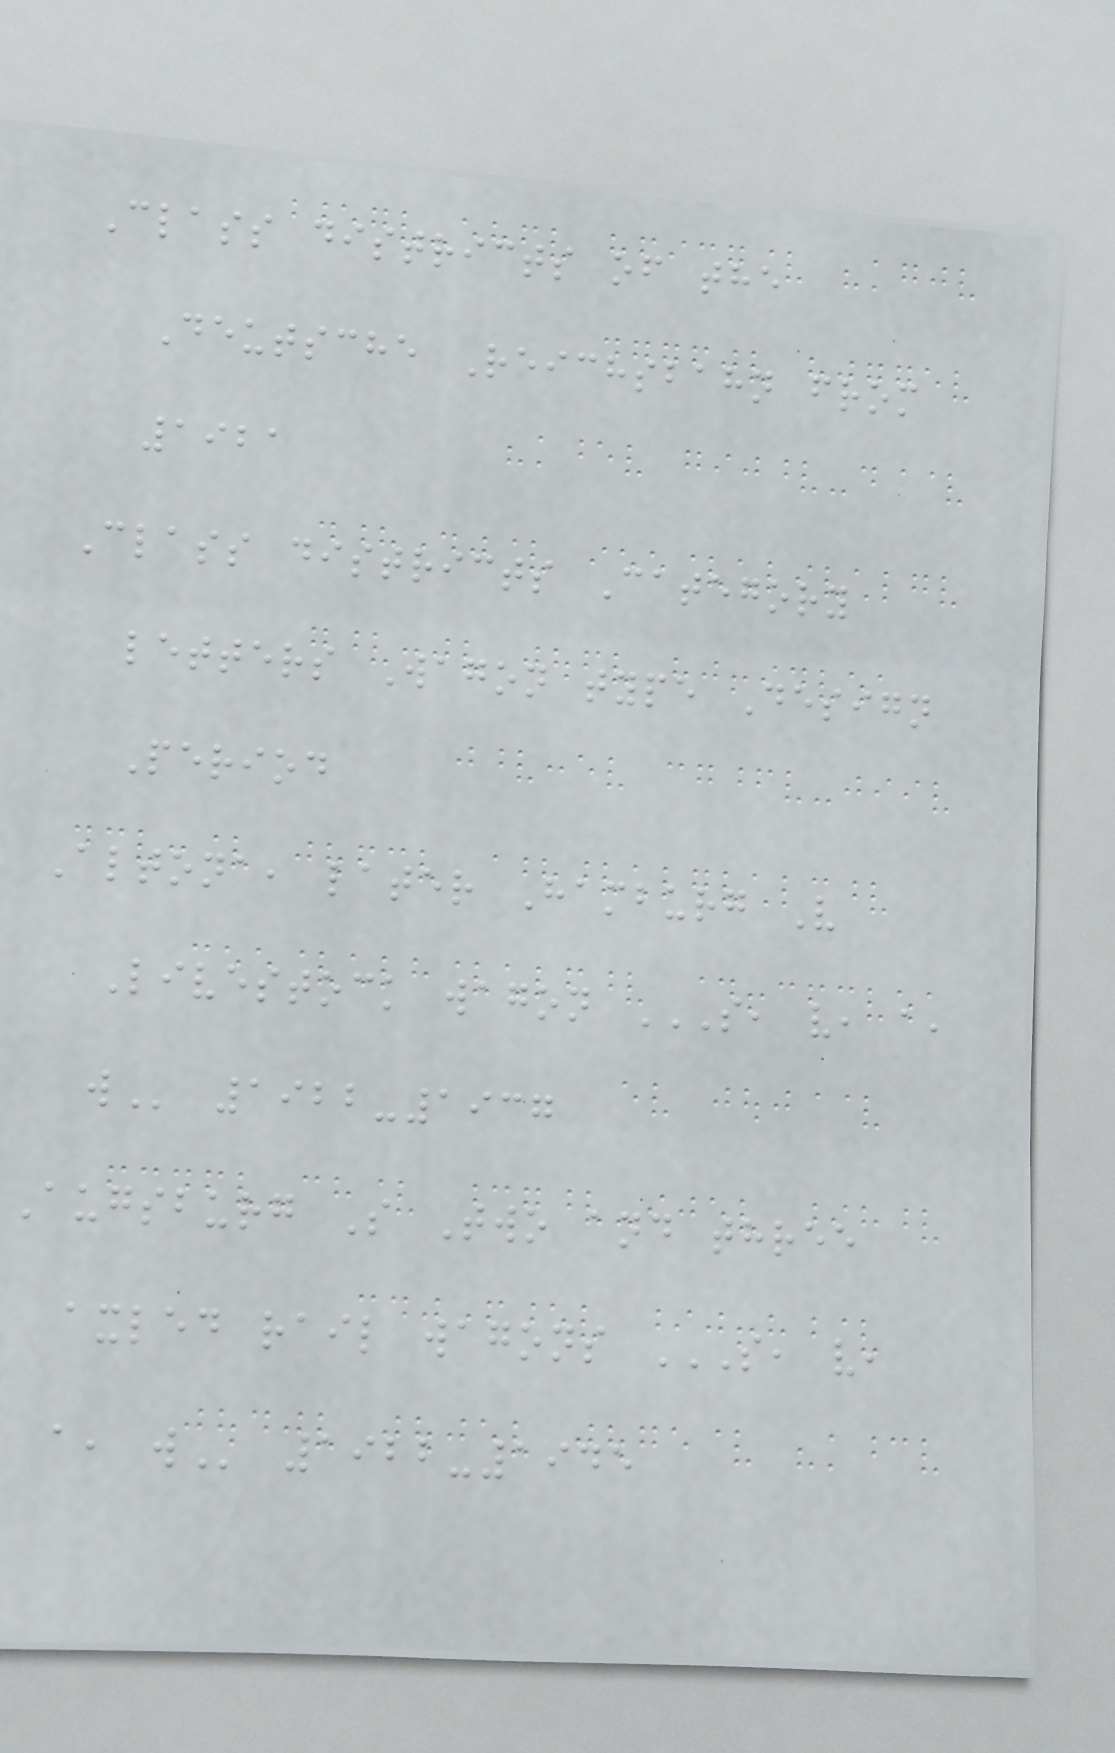Class districts of the
Deutsche Reichsbahn from
1921
Class districts Category
letters Wagon type Design
Period
Altona, later Hamburg V
Livestock wagon S, V, A,
W 1922-1937
Augsburg S Two and three
axled rail wagons S, V,
A, W 1922-1945
